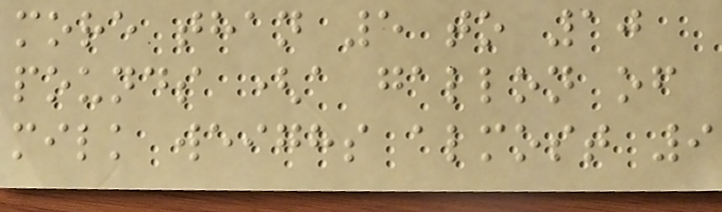more than 5 to 10
pounds (a gallon of
milk weighs almost 9
